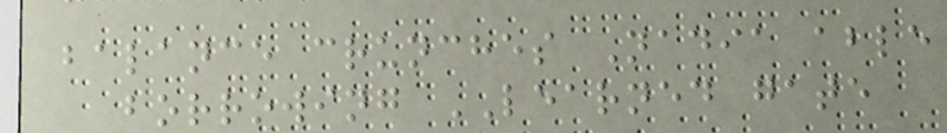balance crunches Nadia able
borrowing LEARNED gate
